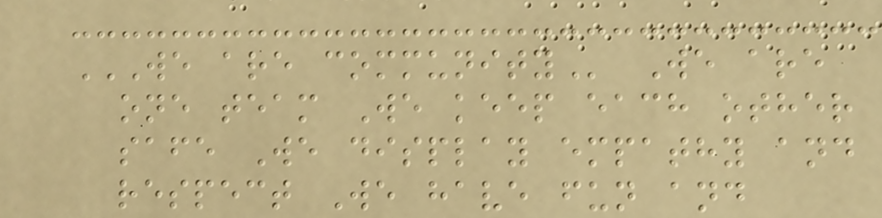WE ARE COMMUNITY We are
one team We keep each other
safe We display empathy and
respect We have fun and
